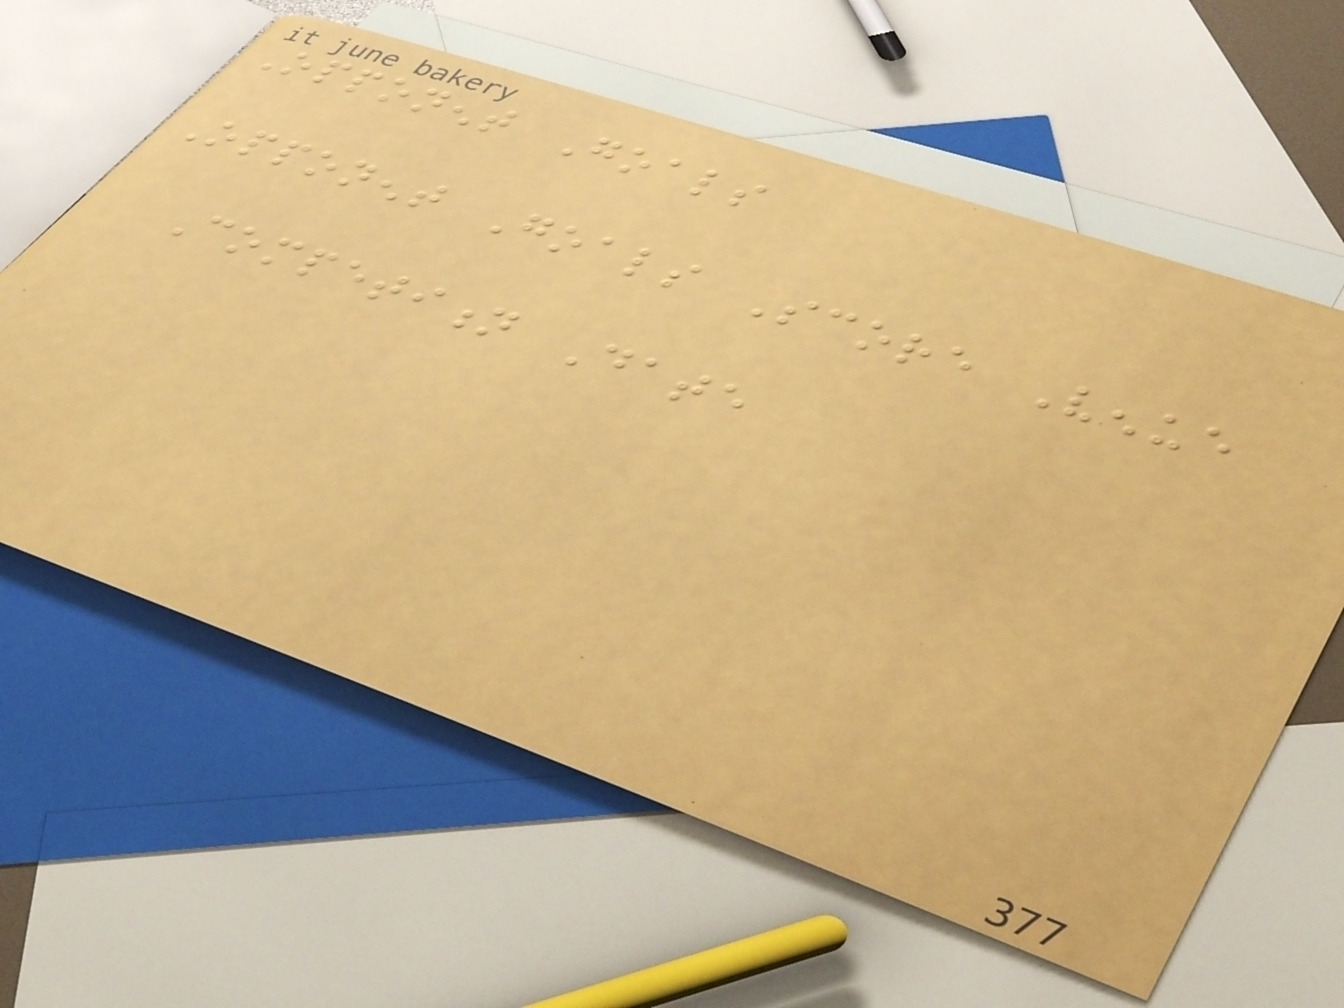Opponent Goals
Opponent Goals Score Venue
Competition Date
